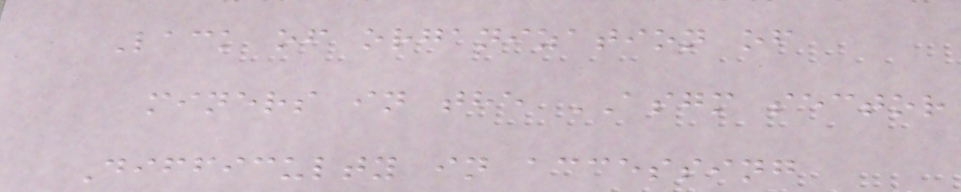Lack of organization of
miners in the ASGM sector
Difficulty in accessing
